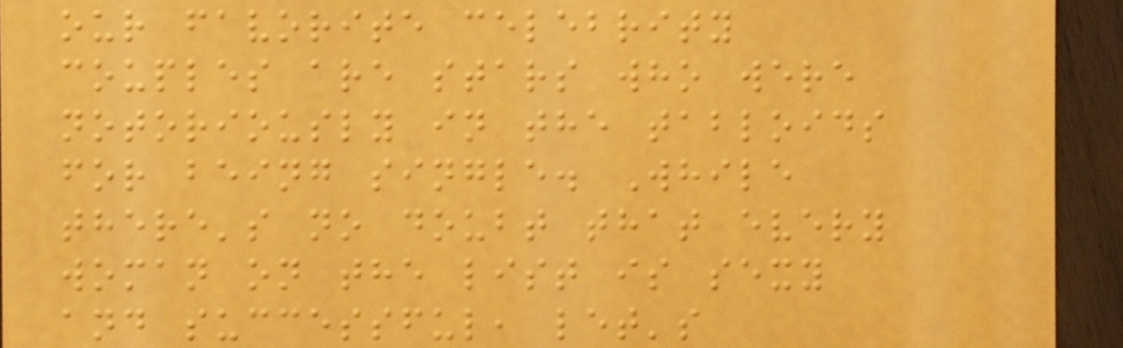our favorite celebrity
couples are stars who were
notoriously in the tabloids
for being single. While
there's no doubt that every
woman on the list is sexy
and successful, let's
